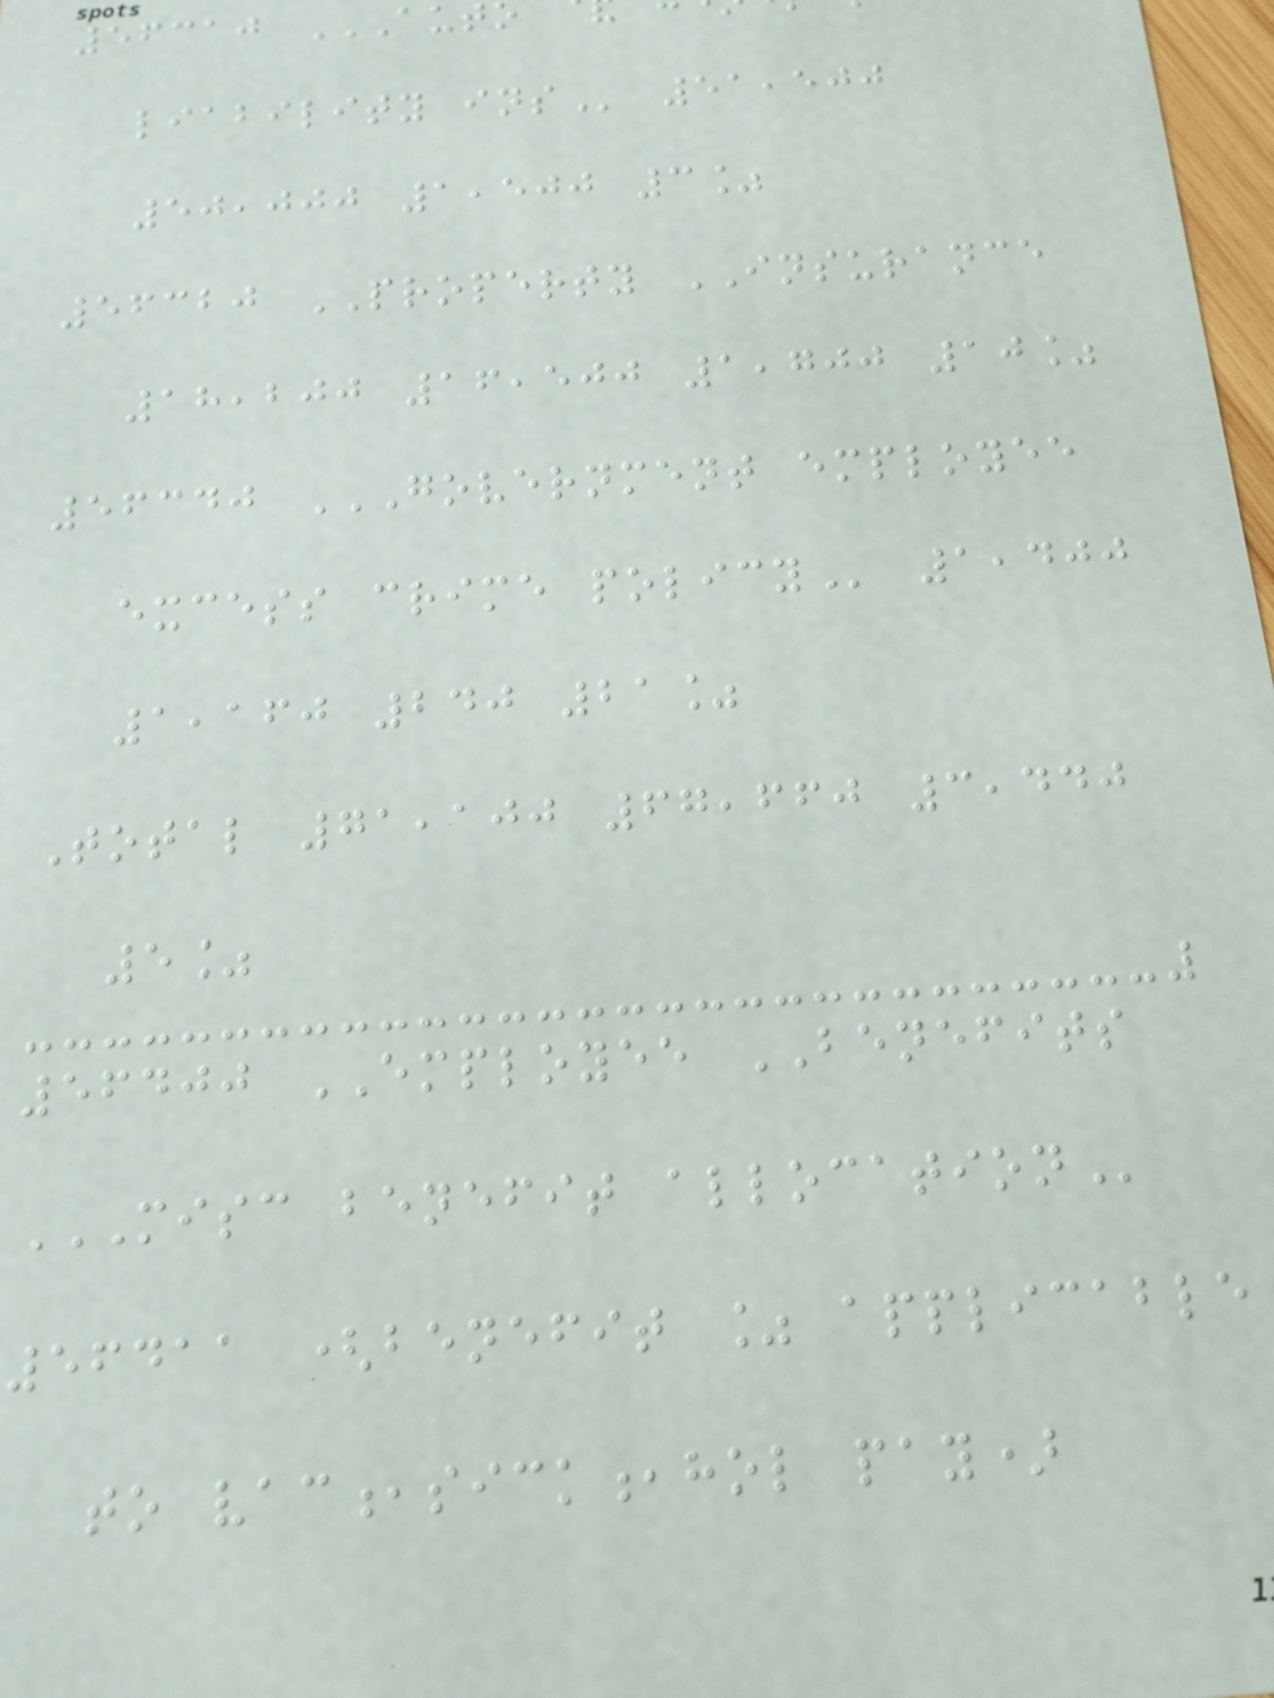liability
50,000 1,500 3%
56320 PROPERTY INSURANCE
18,200 16,500 1,700 10%
56340 GOVERNMENT EMPLOYEE
excess crime
1,160 240 21%
Total 71,100 67,660 3,440
5%
56400 EMPLOYEE BENEFITS
MISC BENEFIT ALLOCATION
56411 (benefit % applicable
to vac,sick,hol pay)
